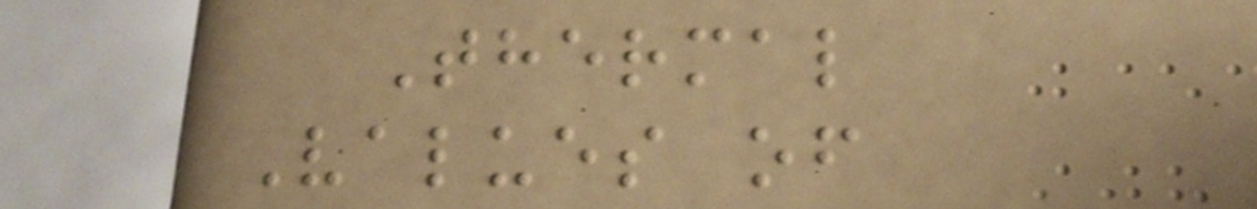Thermal
Values of
